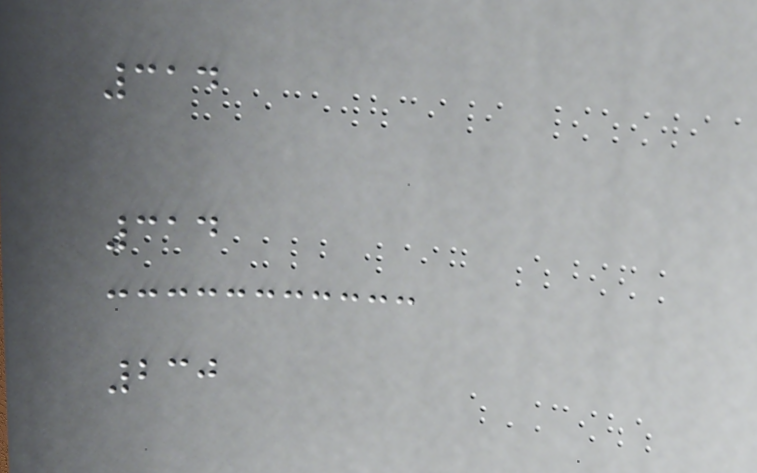314
314
230
